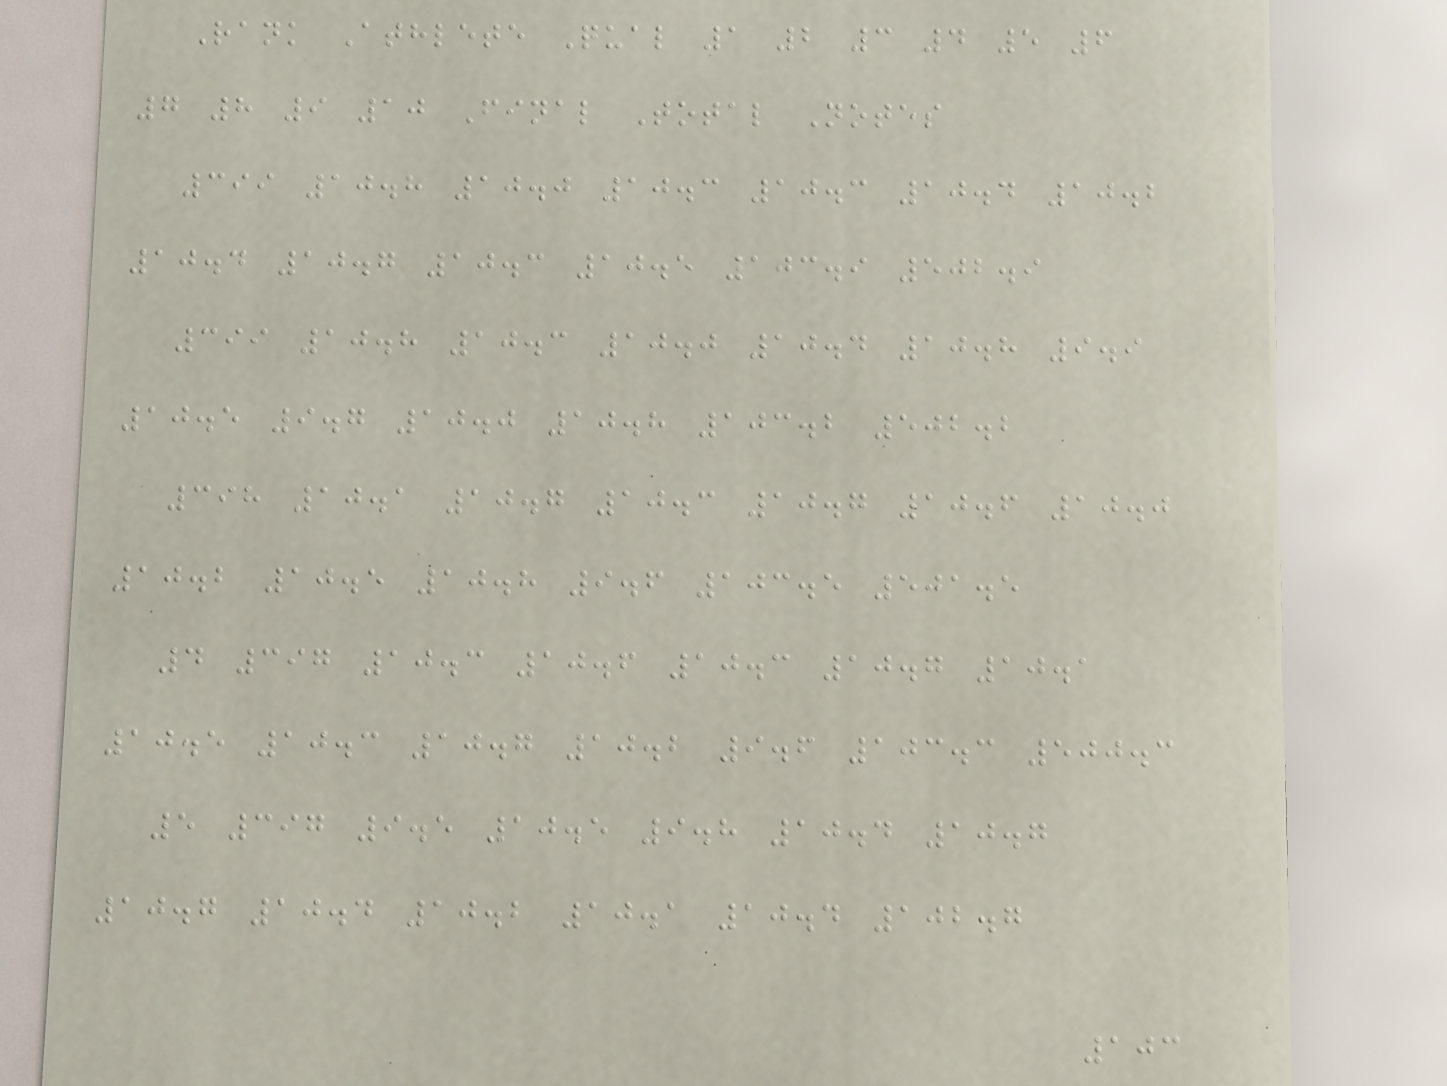Rank Athlete Qual 1 2 3 4 5 6
7 8 9 10 Final Total Notes
399 10.8 10.0 10.3 10.3 10.4 10.2
10.4 10.7 10.3 10.5 103.9 502.9
399 10.8 10.3 10.0 10.4 10.8 9.9
10.5 9.7 10.0 10.8 103.2 502.2
398 10.1 10.7 10.3 10.7 10.6 10.0
10.2 10.5 10.8 9.6 103.5 501.5
4 397 10.3 10.6 10.3 10.7 10.1
10.5 10.3 10.7 10.2 9.6 103.3 500.3
5 397 9.5 10.5 9.8 10.4 10.7
10.7 10.4 10.2 10.1 10.4 102.7
103
